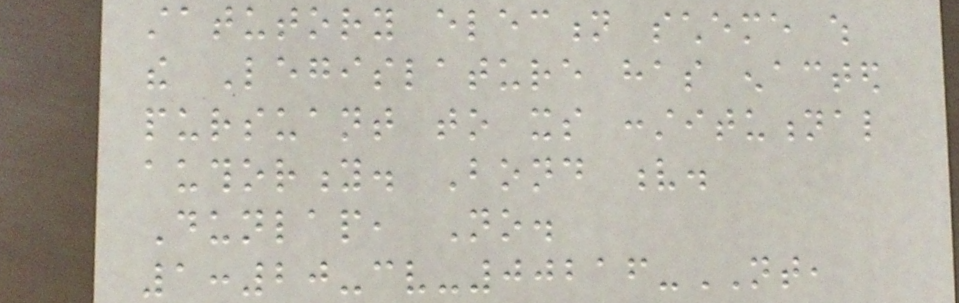statutory election scheme which
the Legislature has enacted
pursuant to its constitutional
authority. Bond v.
Dunlap, No.
1:20-cv-00216-NT,
